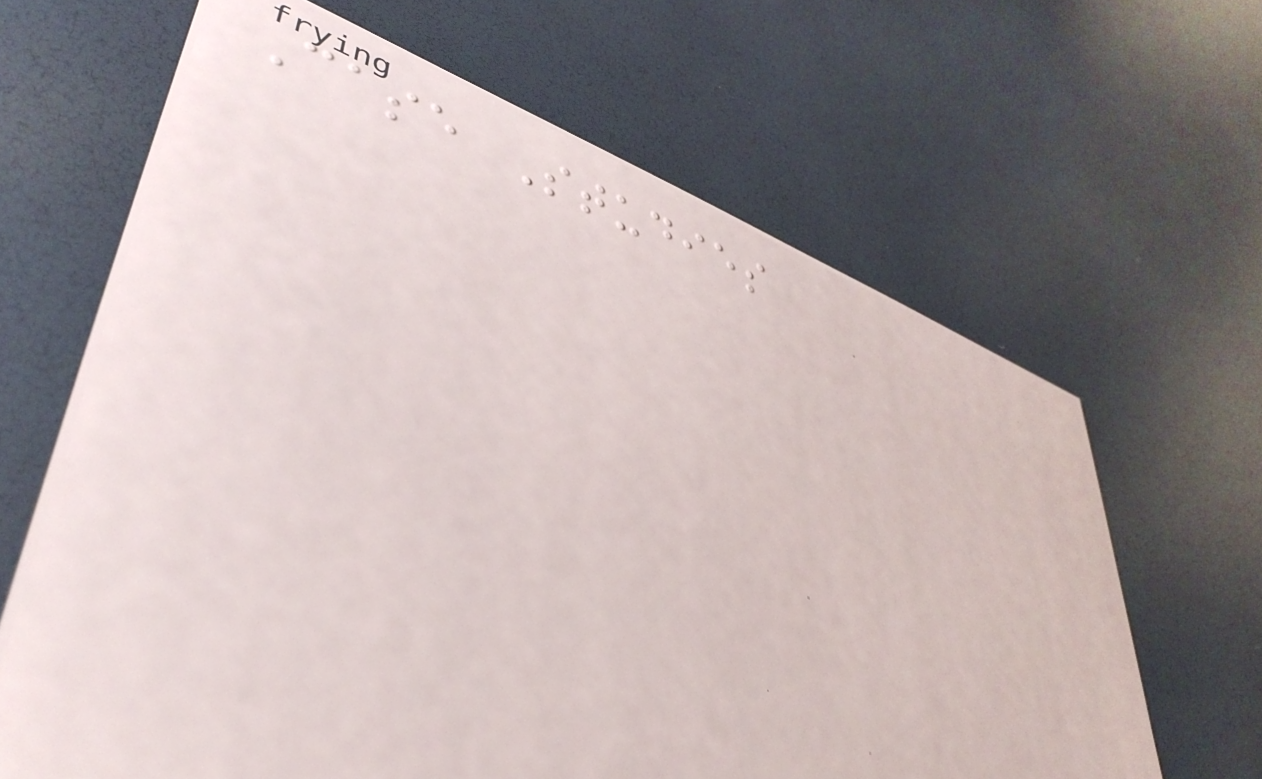Case Studies
